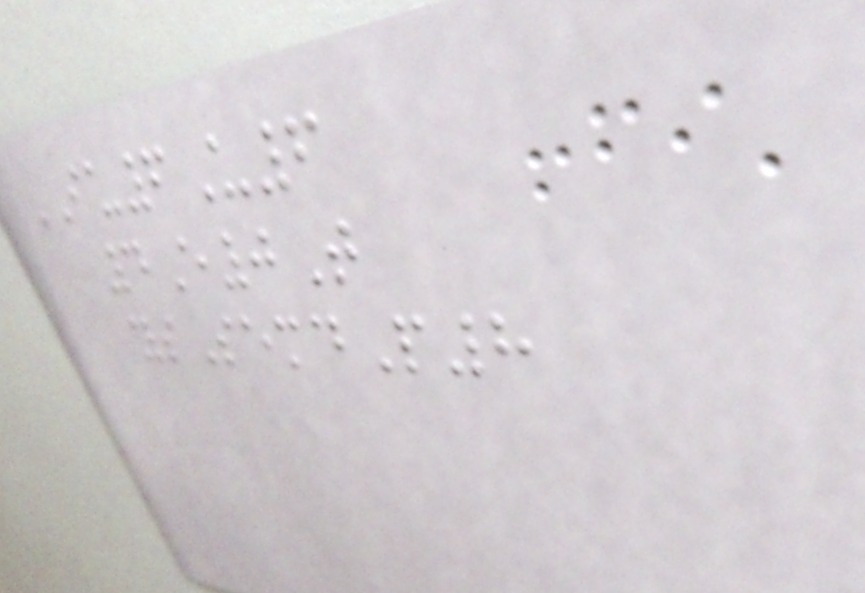IU6U6
4E0T
ysSemdP8
